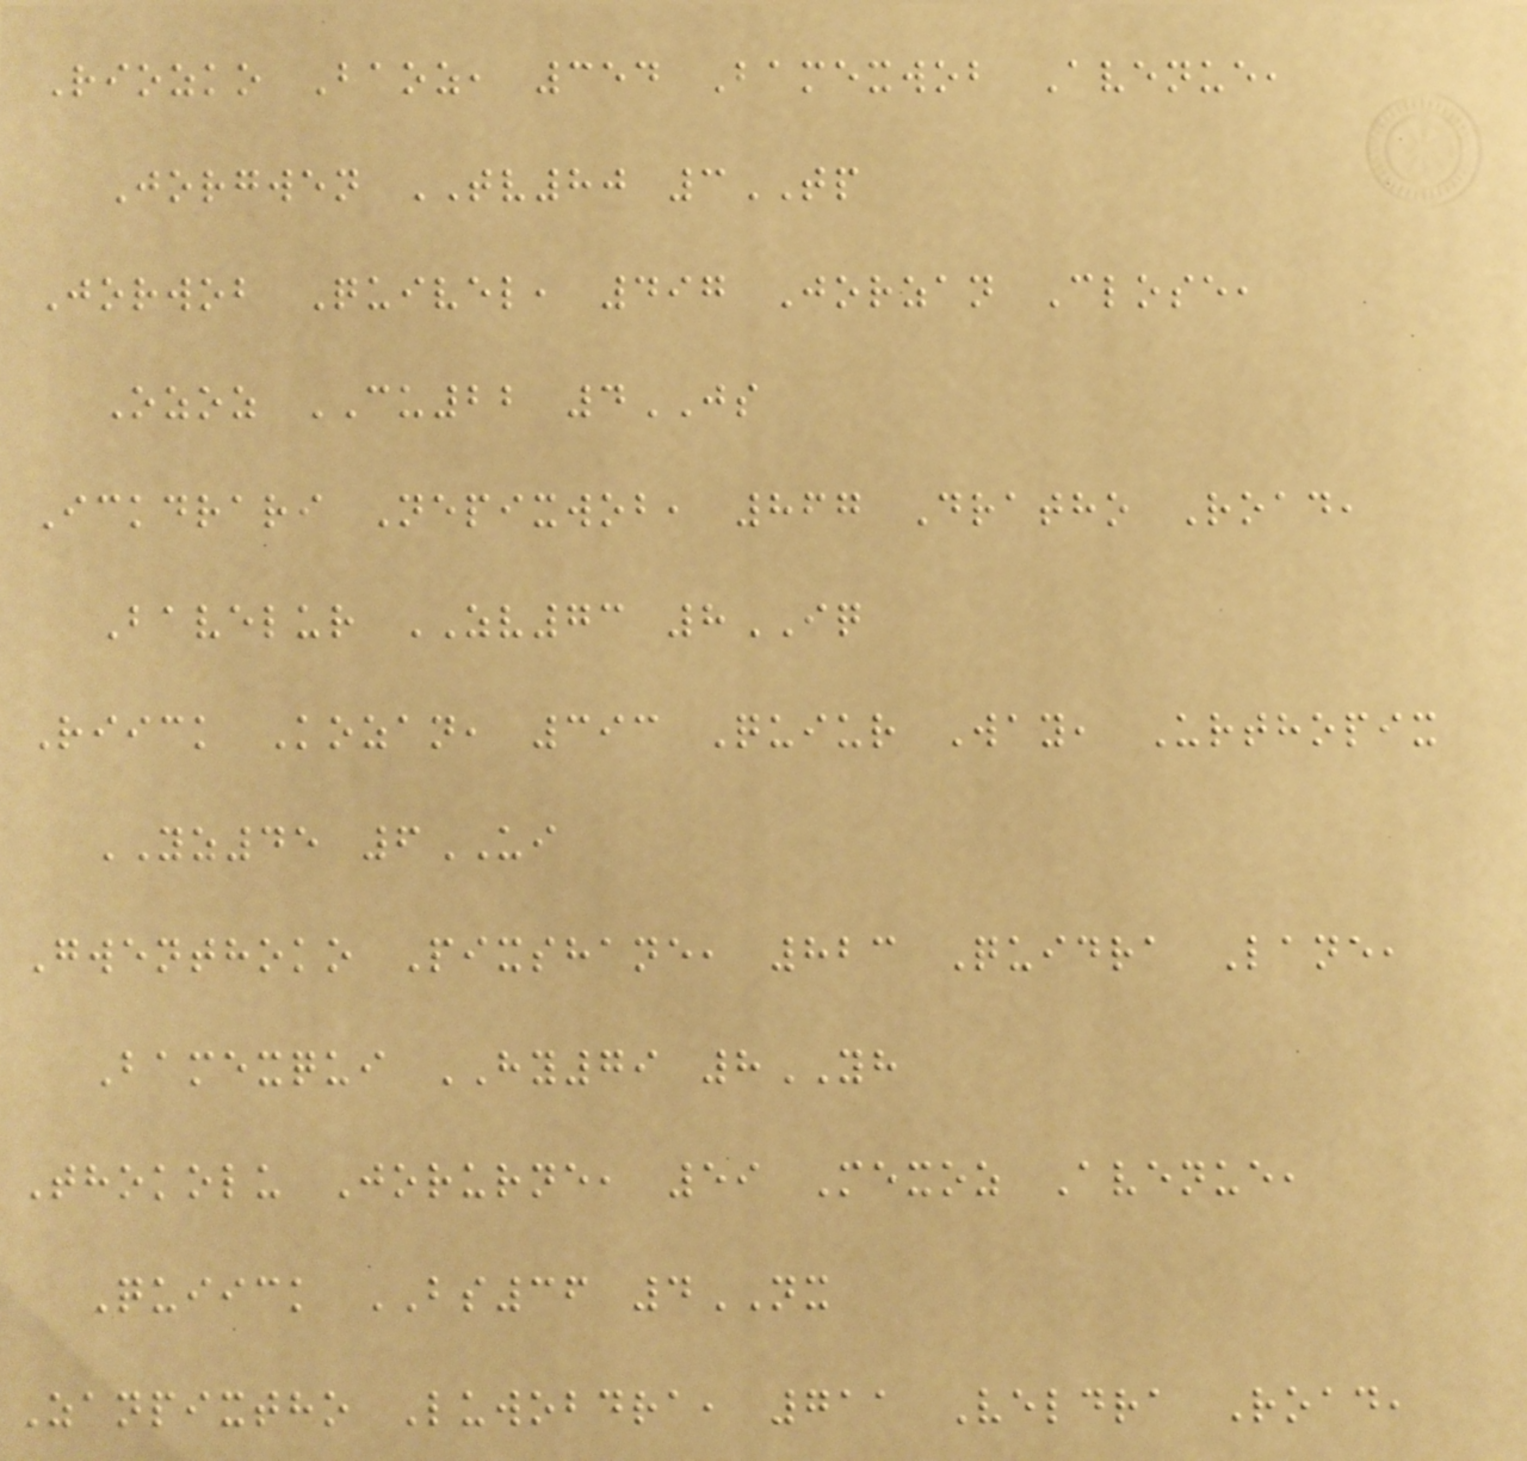Riozko Baoz, 354 Bamexwob Avenue,
Jorgwen TV80 3TP
Jorwob Quivel, 497 Jorzan Close,
Ozoz CU22 4JS
Ickdrari Nepixwob, 867 Dratho Road,
Bavelur ZV73 8IQ
Riick Kozan, 393 Quiur Way, Urthopix
YZ45 6UI
Gwenthoko Pixshane, 823 Quidra Lane,
Bamexqui HY79 8YH
Thokolu Jorurne, 59 Mexoz Avenue,
Quiick BS36 4NX
Zanpixtho Luwobdra, 711 Veldra Road,
